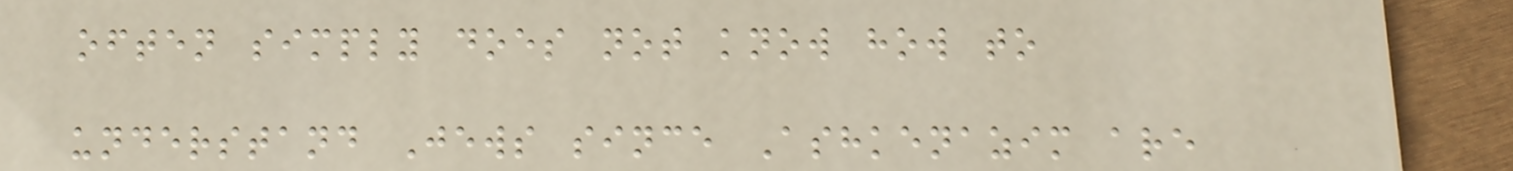often simply does not know how to
understand Jews since Ashkenazim are
